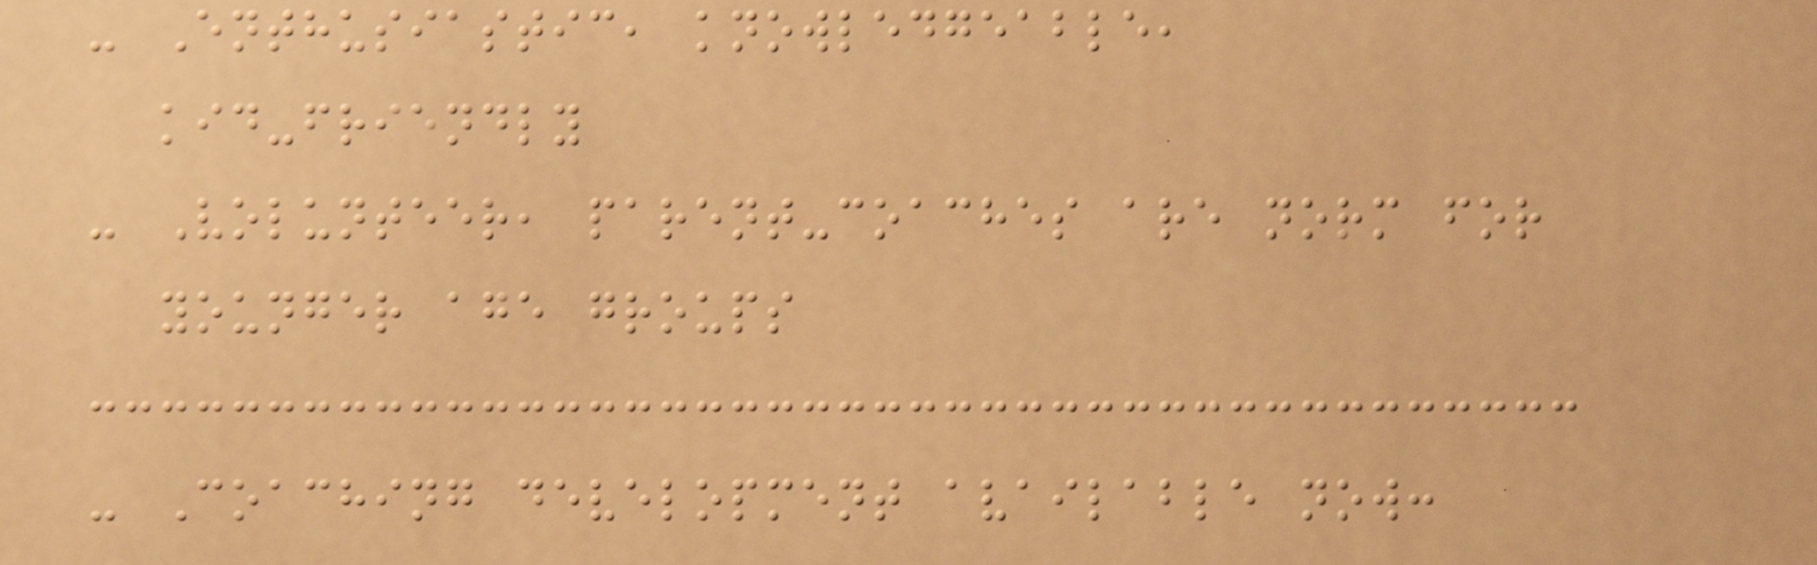- Enthusiastic, knowledgeable,
kid-friendly
- Volunteer, parent-coaches are norm for
younger age groups
- Coaching development available now:
